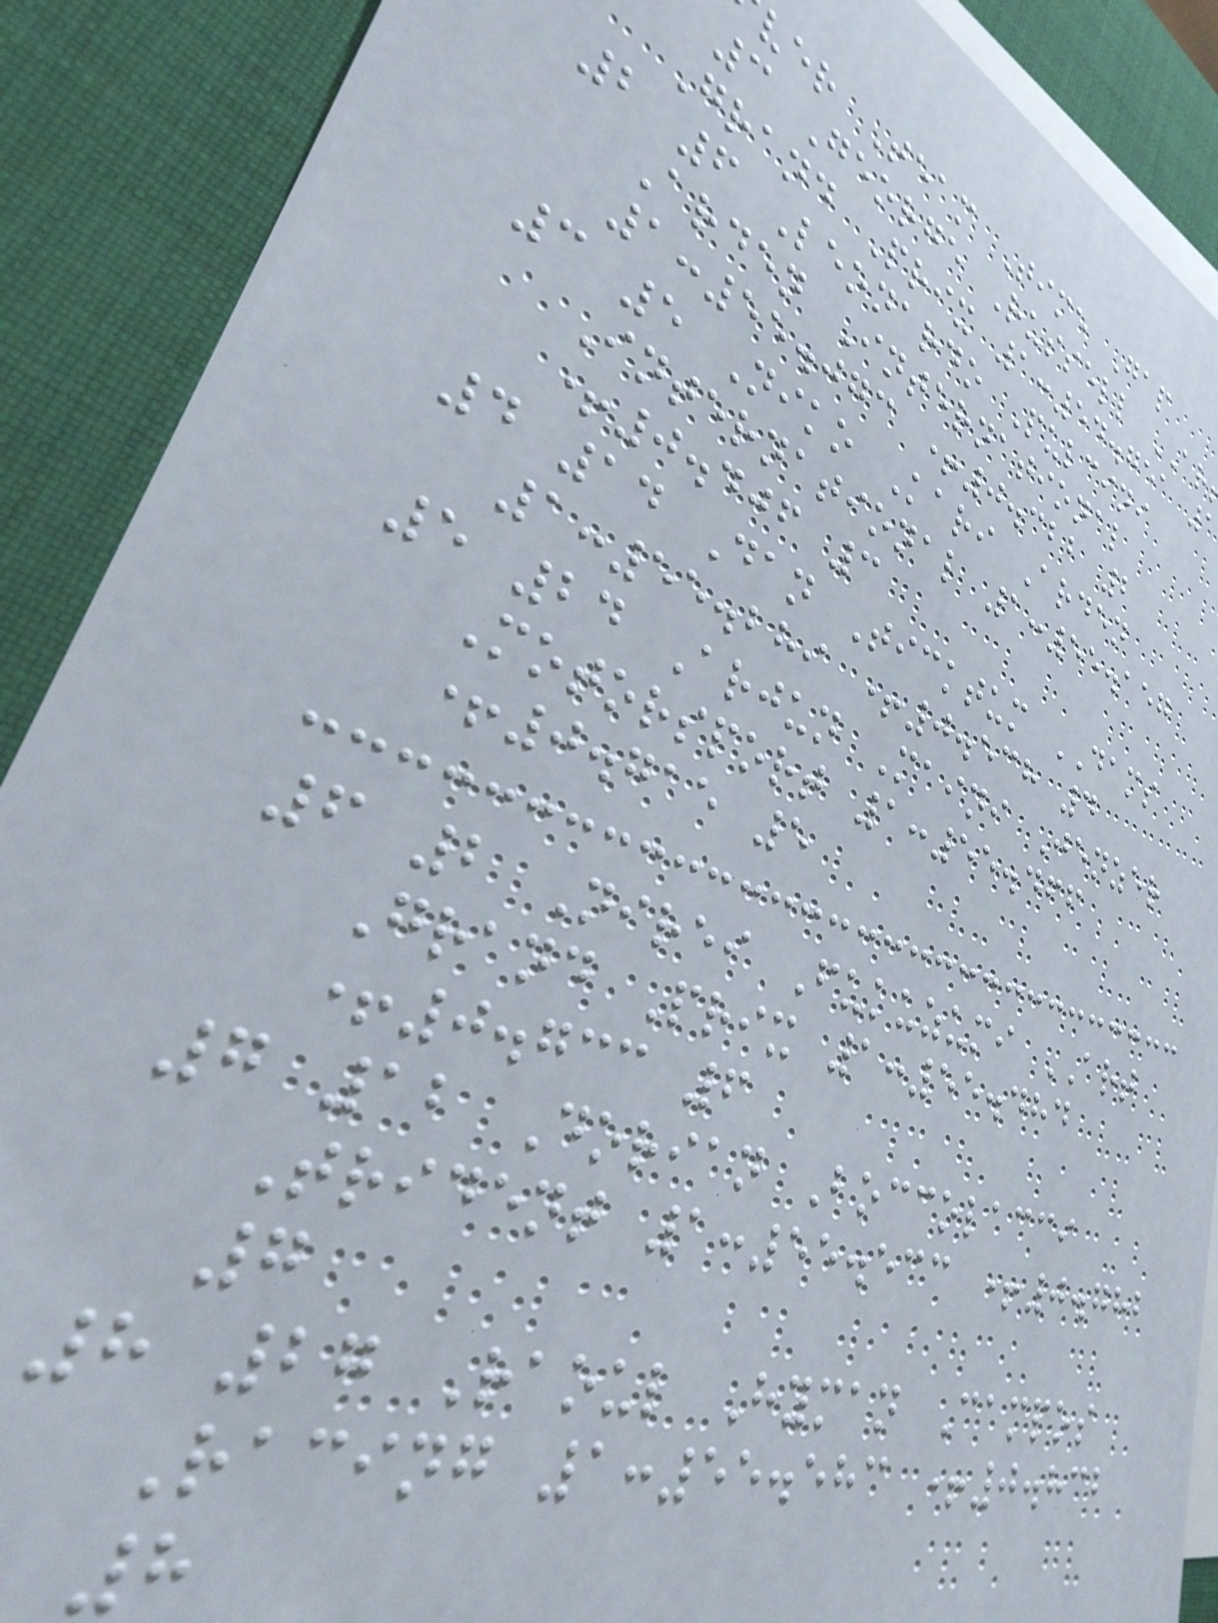ver Team Time Gap
3 George Russell AR
Grand Prix 1:54.751 1
2 6 Leonardo Pulcini
Arden International
1:55.073 +0.322 2
3 5 Niko Kari Arden
International 1:55.157
+0.406 3
4 14 Dan Ticktum DAMS
1:55.289 +0.538 4
5 24 Arjun Maini Jenzer
Motorsport 1:55.466
+0.715 5
6 2 Nirei Fukuzumi ART
Grand Prix 1:55.484
+0.733 6
7 12 Dorian Boccolacci
Trident 1:55.533 +0.782
7
8 27 Raoul Hyman Campos
Racing 1:55.583 +0.832
8
